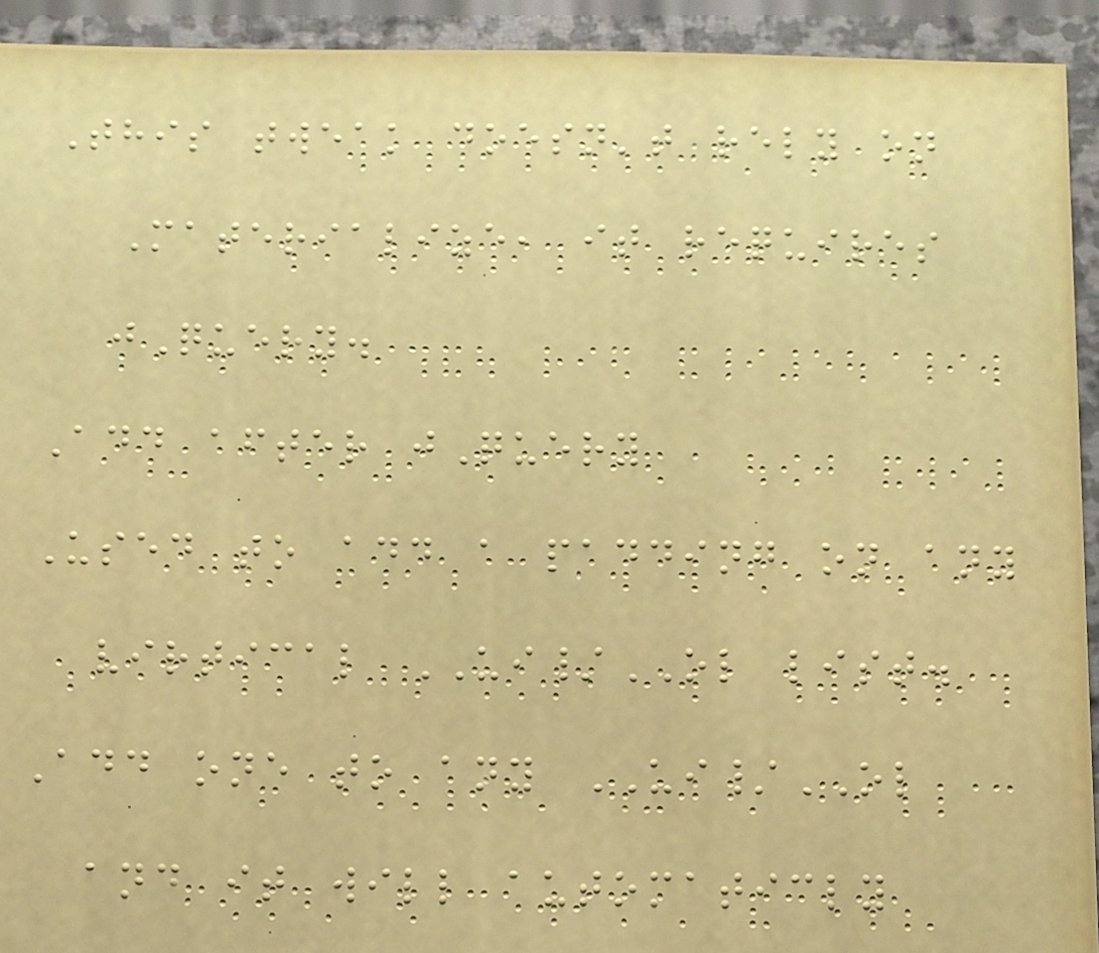This tweak doesn't rely on
Materialize, it requires
jQuery.
Add after jQuery
Used to add a padding on any
virtical UI/OL list.
Add one to any UI/OL
and it will automaticly
